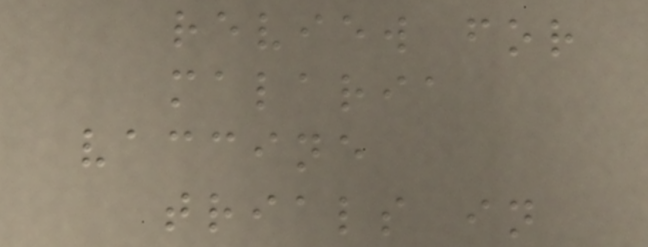review for
malaria
vaccine
trials in
